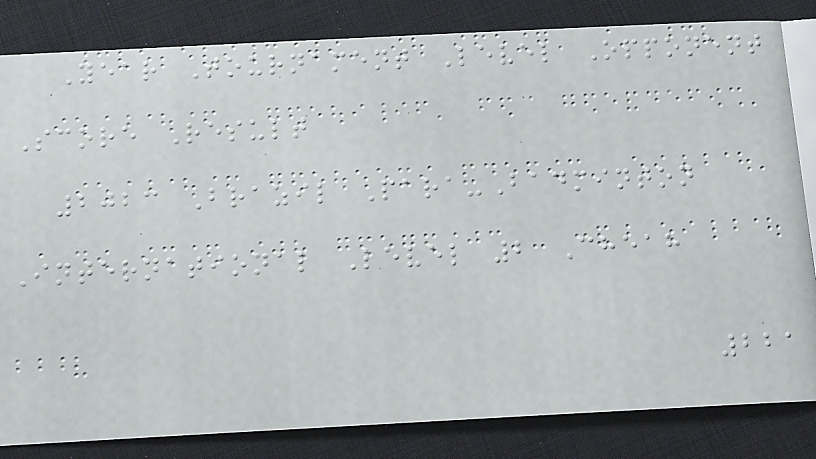Year Tournament Level Opponent
Score Result
2023 Brazil Para-Badminton
International Level 2 Cheah
221
